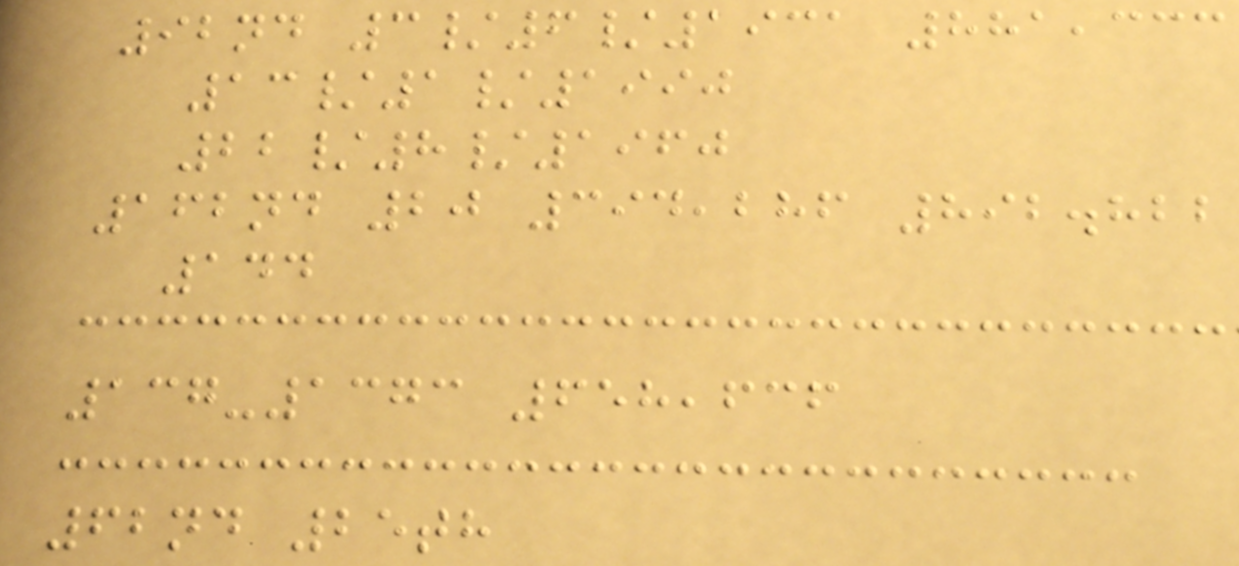92nd 3/6/1931 881,333
13/1/1990
22/8/1960
162nd 20 394,286 892.822
144
137-1373 658,636
62nd 25th
